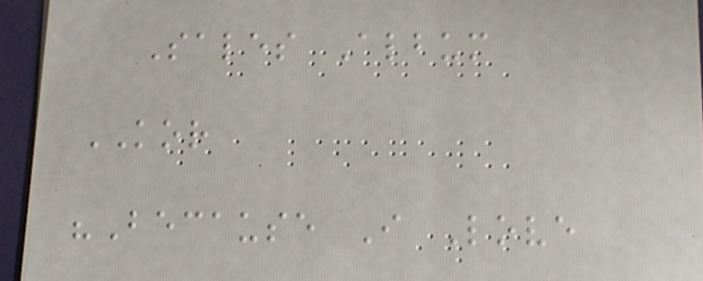Sales Album
KOR
"Because I Love
